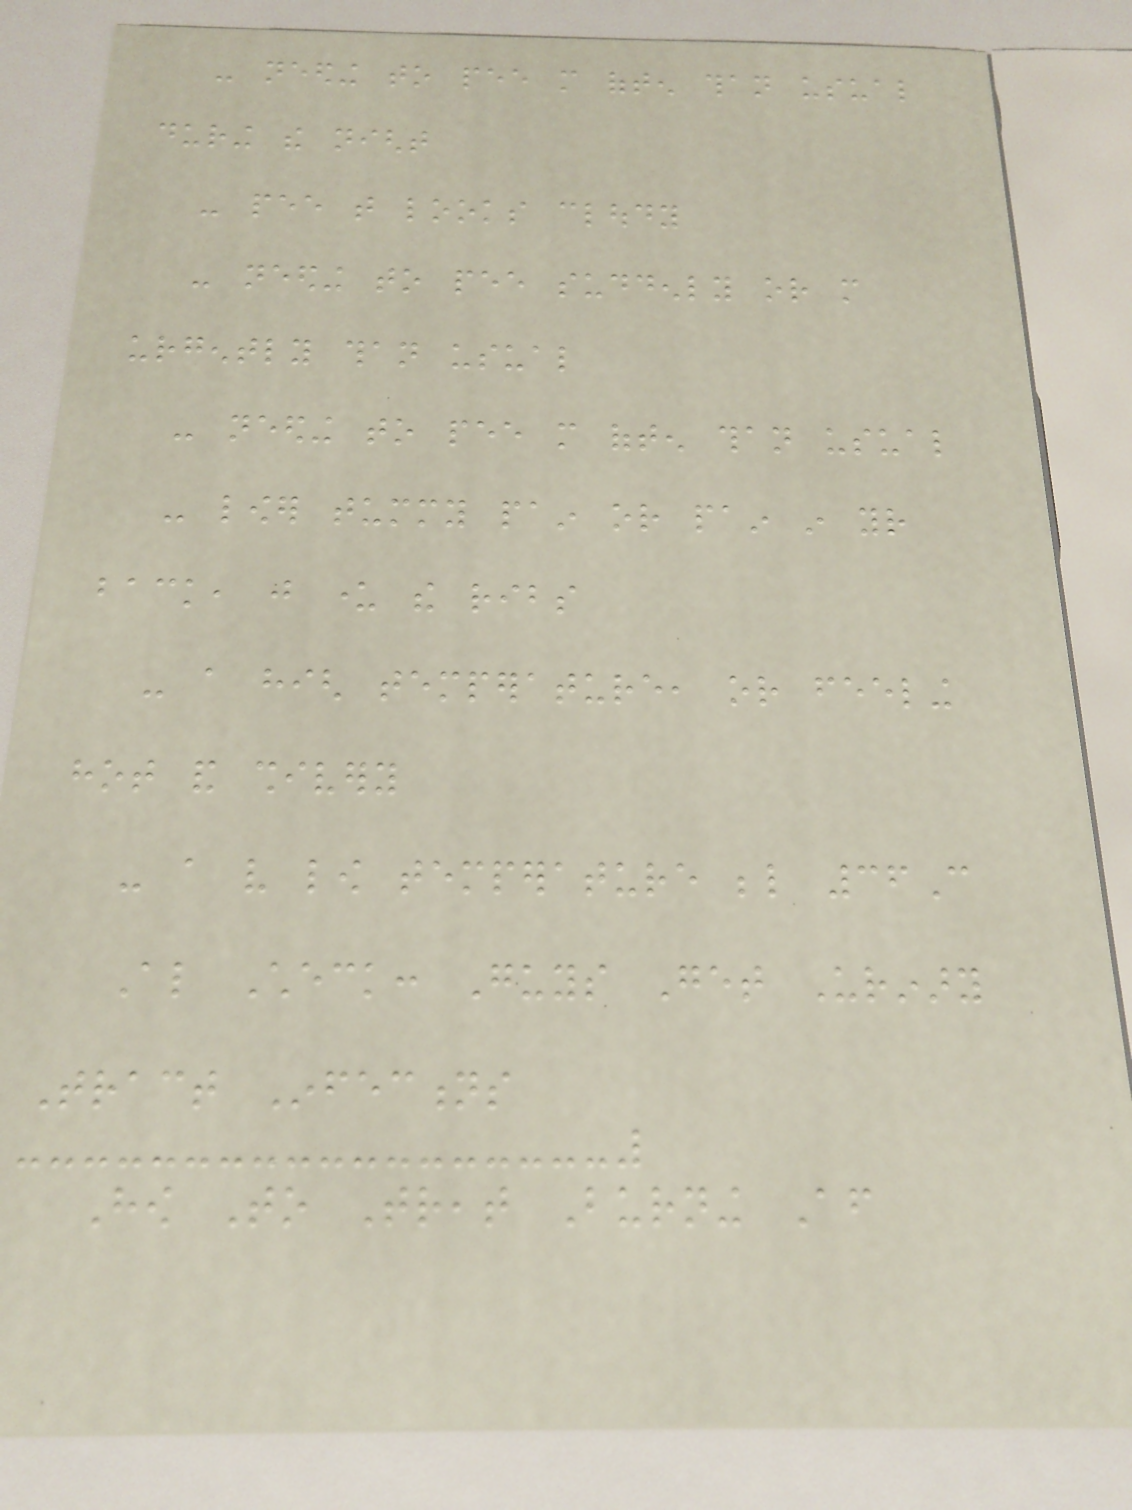- needing to pee more often than usual
during the night
- pee that looks cloudy
- needing to pee suddenly or more
urgently than usual
- needing to pee more often than usual
- lower tummy pain or pain in your
back, just under the ribs
- a high temperature, or feeling
hot and shivery
- a very low temperature below 36C
Also Check: Guys Get Urinary
Tract Infections
How To Treat Burning After
